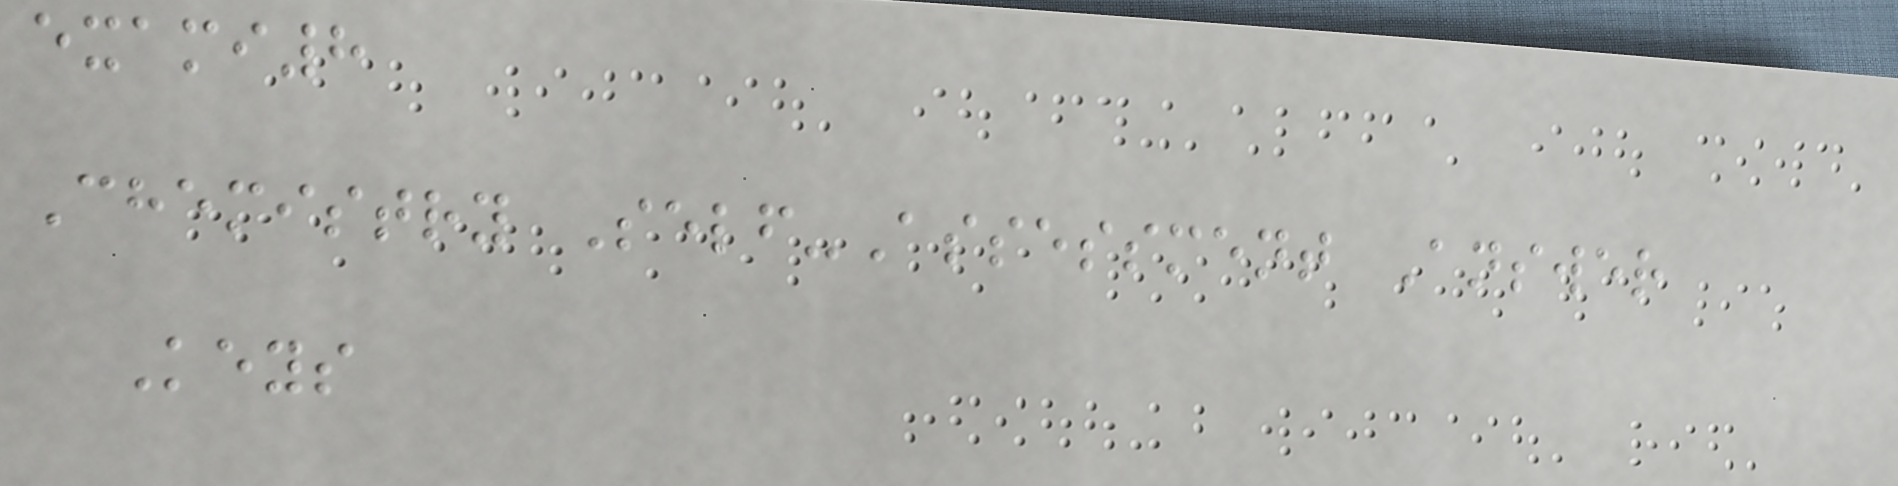exami8
Chemistry Self-Assessment Answer
Keys
